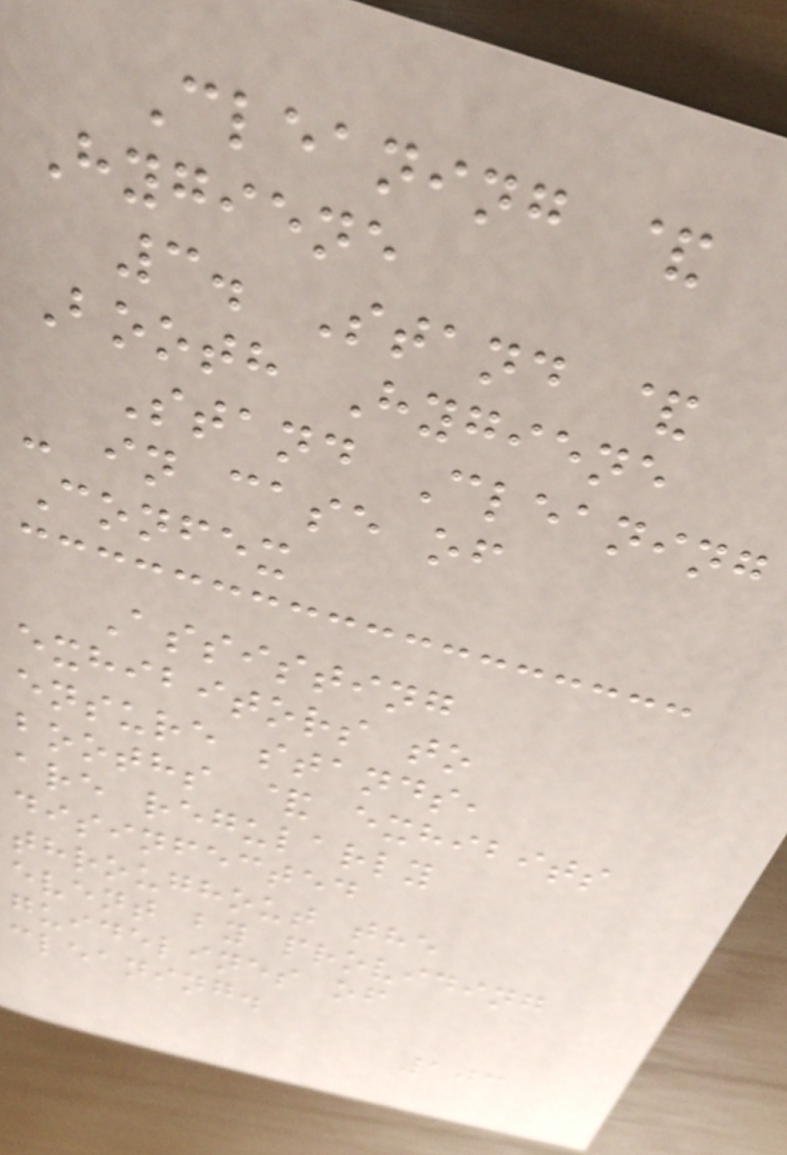Cleaning &
Hygiene
3. Stand &
Booth Hygiene
Stand Cleaning
- in case of
Confex
Assisting
exhibitors to
ensure stands,
booths & exhibits
are regularly
disinfected
throughout the
event by providing
guidelines of
cleaning.
103
